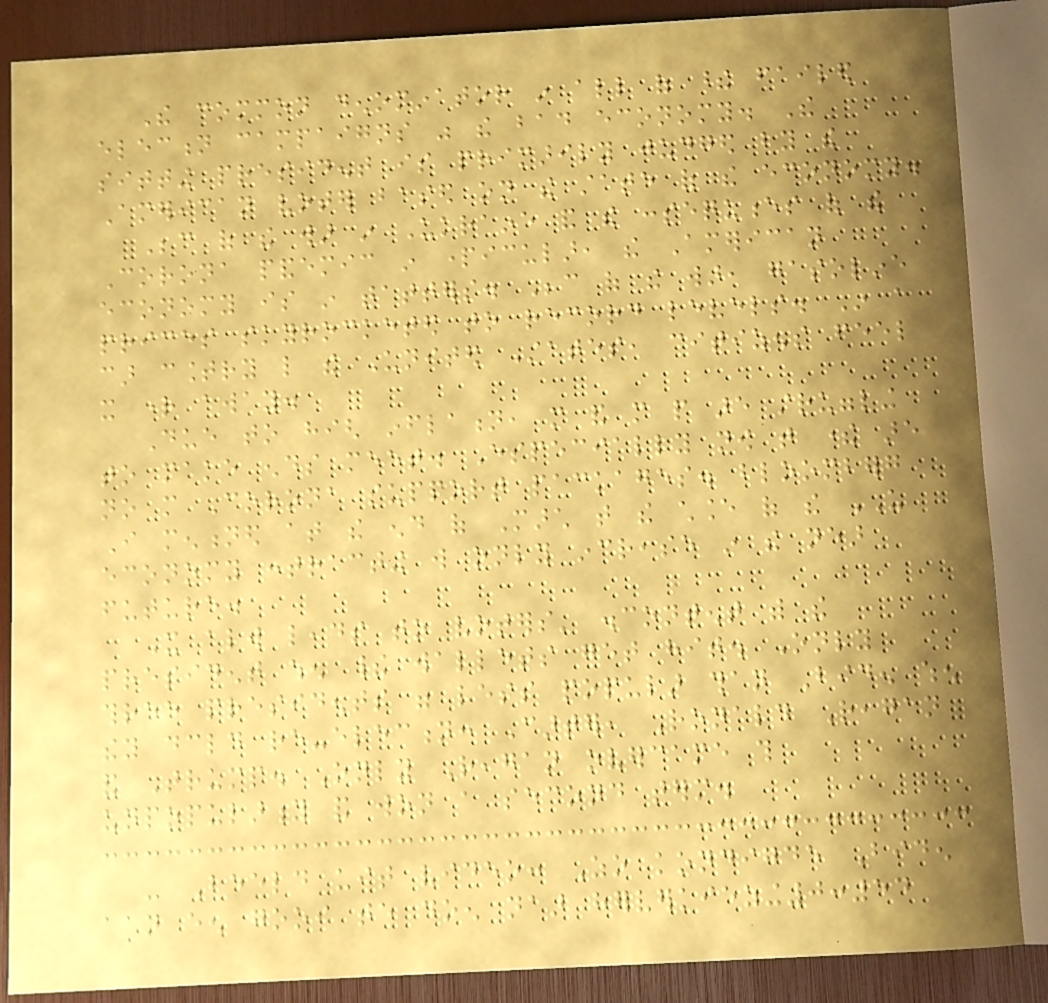The common denominator in all of these failed
election campaigns was the bad economy. The
sitting president is primarily judged by the
American voter based on the state of the economy.
Because of the war in Ukraine and the consequences of the
Corona pandemic in particular, the American
economy is in tatters. Because of the war, gasoline
prices skyrocketed to record levels. In a
car country like the United States, citizens feel
it right away.
Due to high inflation, more and more people are struggling
to make ends meet. Especially now that there are
no more Corona support packages. bloomberg
I mentioned at the end of March that the chance of the US
economy contracting will only increase in the near
future.
It always leads to voters' discontent with the
president when their wallets get hit. Only
three presidents were less popular than Biden when
they declared re-election: Carter, Ronald Reagan
and Trump. Only Reagan overcame this
unpopularity and won a second term.
- Beeld uit video: Zo kondigde Biden
aan een gooi te doen naar herverkiezing0:54
